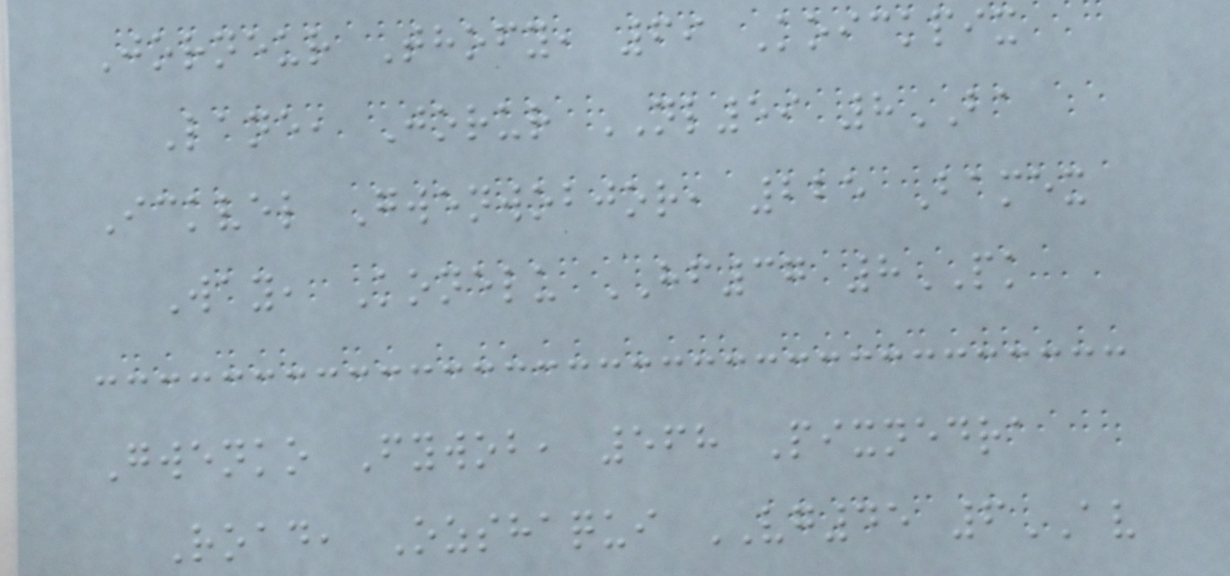Jorneur Thofy, 69 Koickpix
Lane, Jorur NL59 8BA
Ickvel Gwenwobjor, 225 Bamex
Way, Konelu HF37 8PK
Gwenko Fywob, 568 Pixnedra
Road, Ozshaqui VG45 6AV
